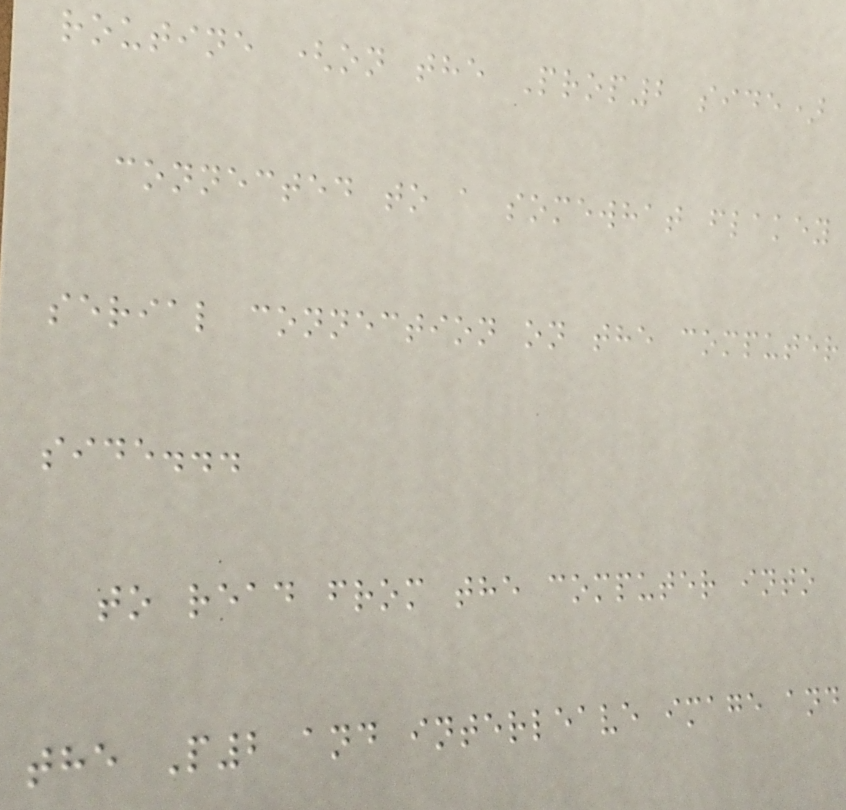routine (on the Prop2 side)
connected to a somewhat flakey
serial connection on the computer
side...
to read from the computer into
the P2 and interleave image and
